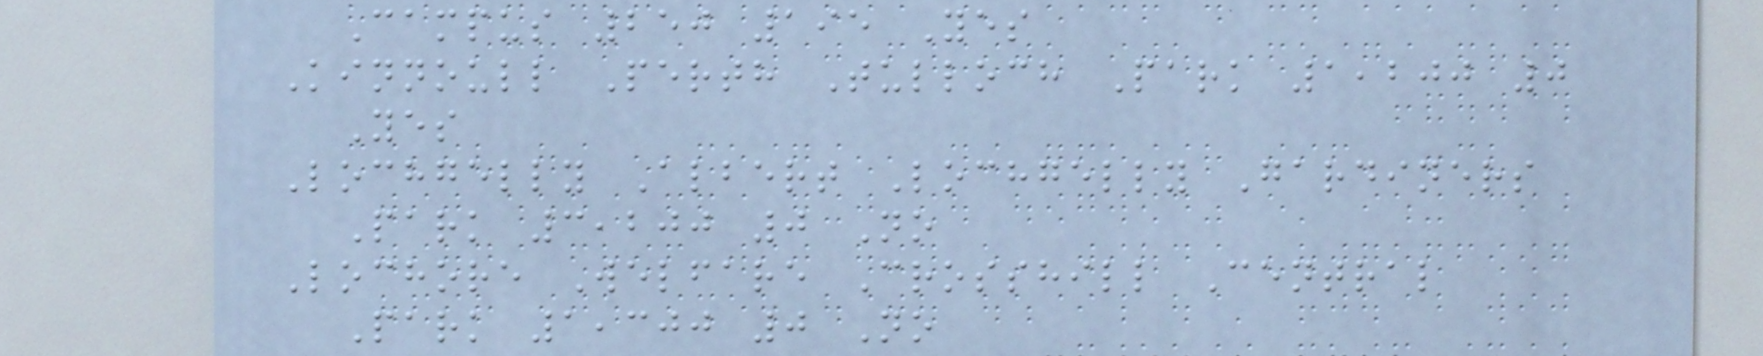Campus 250 195 Yes
Kinnoull Perth Tulloch Park 1,200 0
Yes
Lochgelly Albert Lochgelly Gardiners
Park 3,200 0 No
Lochore Welfare Crosshill Central
Park 1,300 0 No
